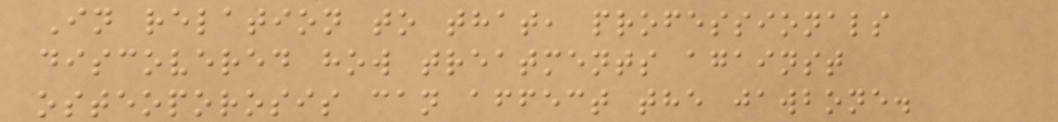In relation to that, professionals
discovered how treatments against
osteoporosis can affect the jawbone.
